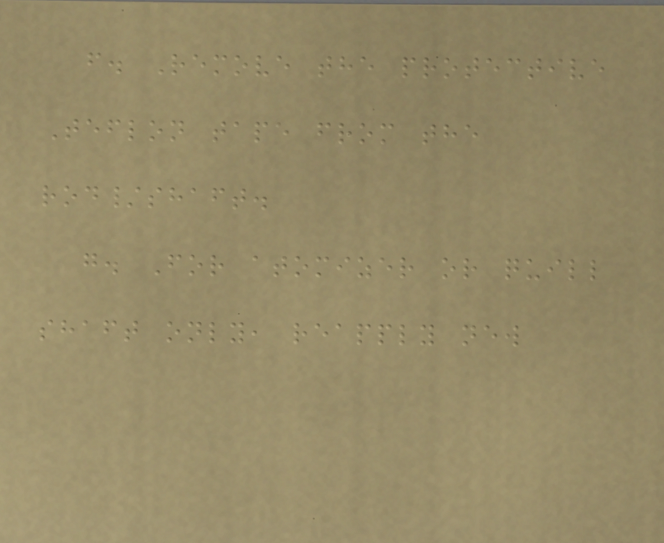f. Remove the protective
Teflon tape from the
rod/shaft.
g. For atomizer or quill
shaft only, reapply new
